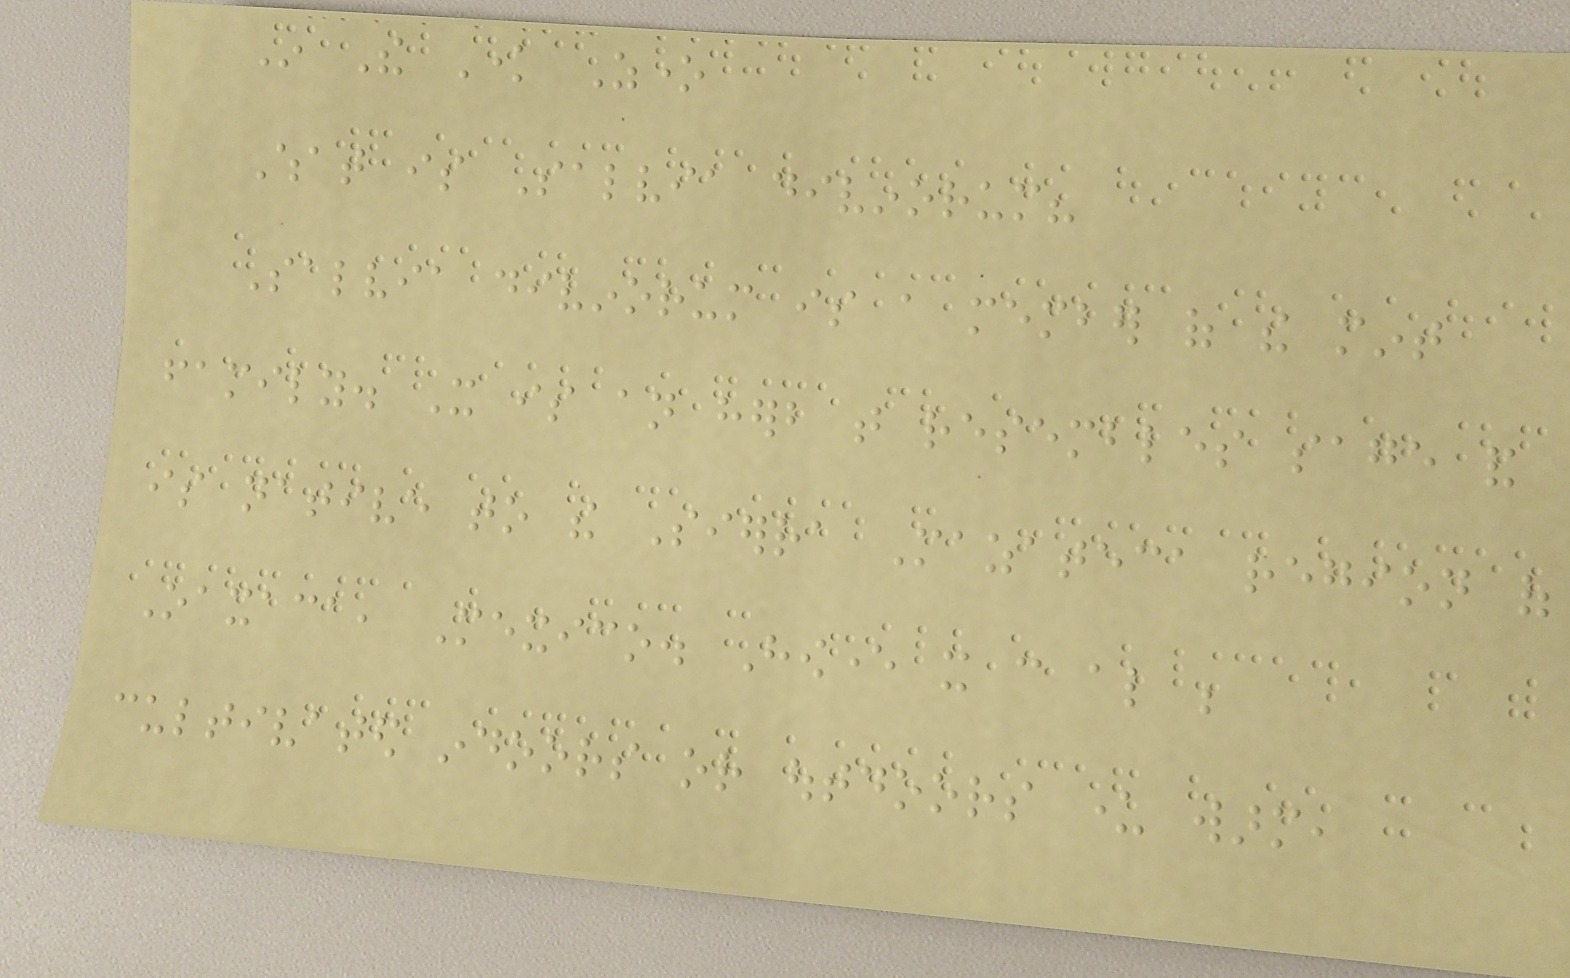In The Know Zone
What is Salvia divinorum?
Salvia divinorum is a member of the mint
family. It is an herb that resembles sage and
is native to the Sierra Mazateca region of
Oaxaca, Mexico. However it can also be
cultivated indoors or outdoors under warm,
